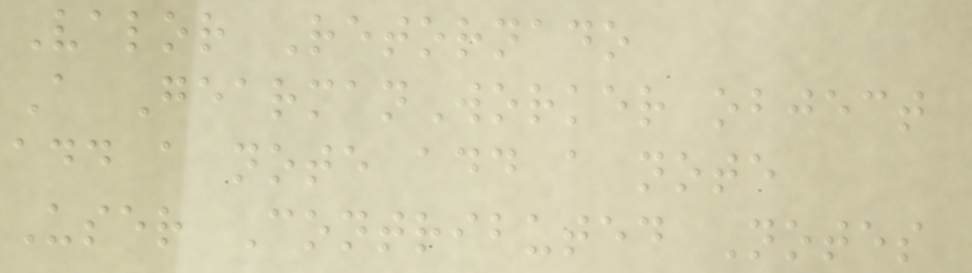Valor Retornado
A GearmanWorker object
add a note add a note
User Contributed Notes
